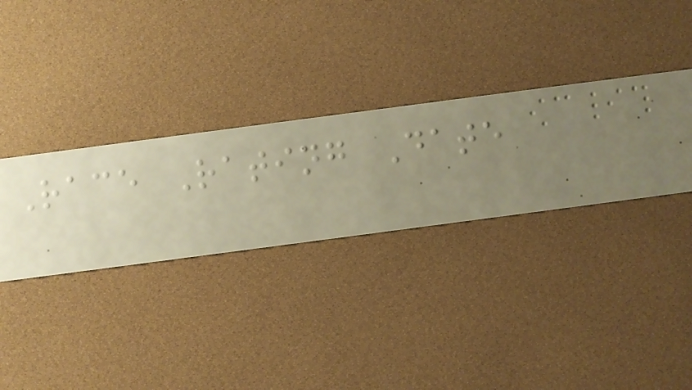Race Rating Date
